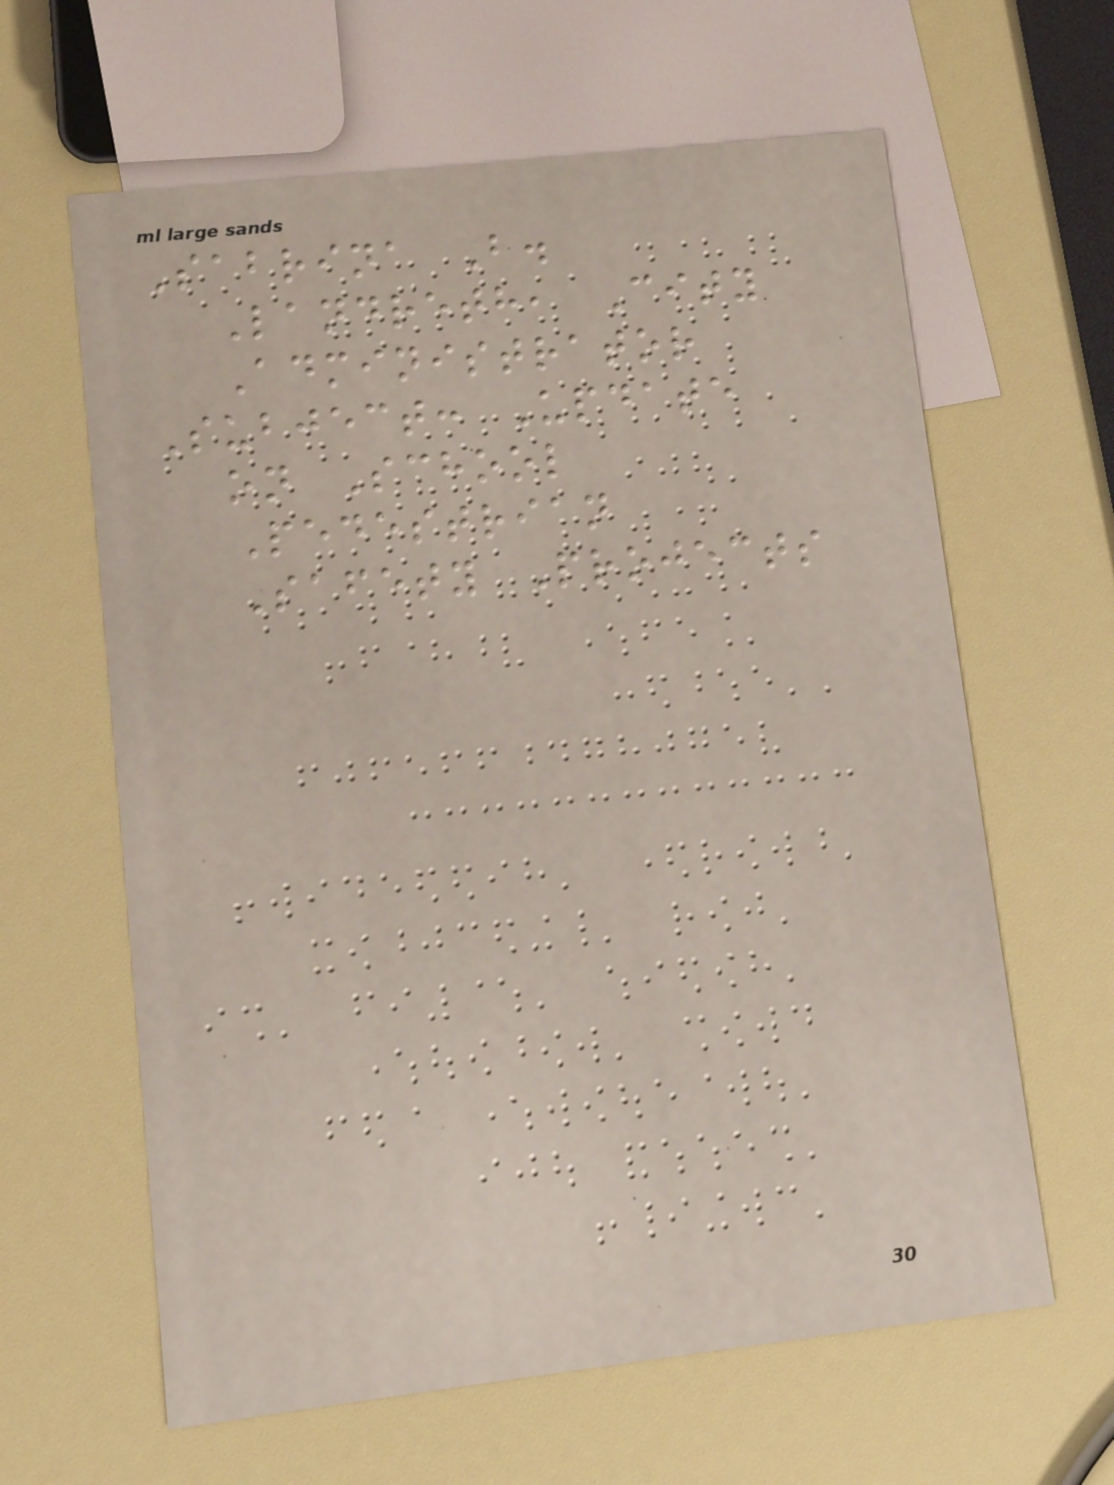Sabrina B.
Landreth, City
Administrator
Subject: Update
on School
Pedestrian
Safety Projects
